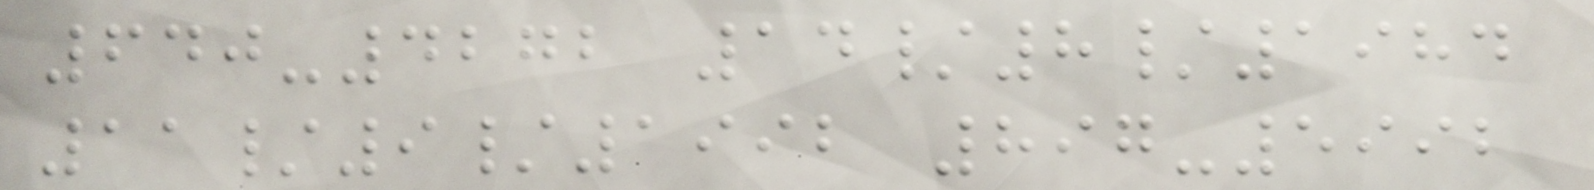640-4272 14/8/1984
11/9/1992 897-5992
